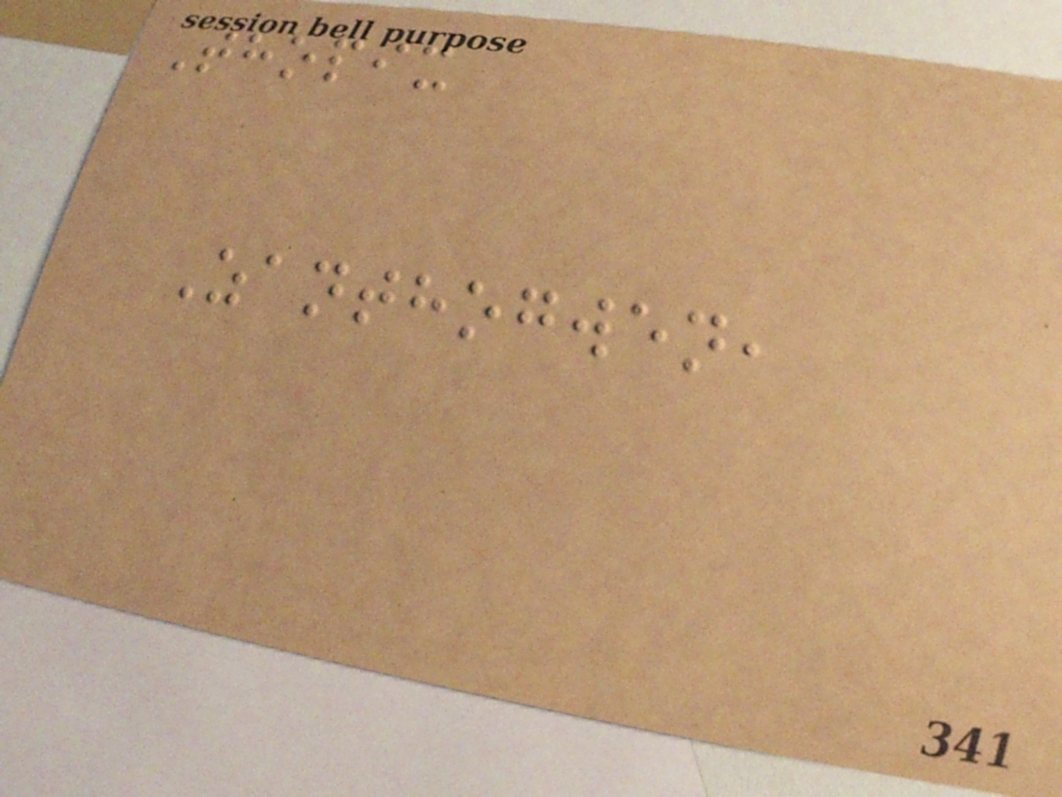Thopix
Zanthogwen,
